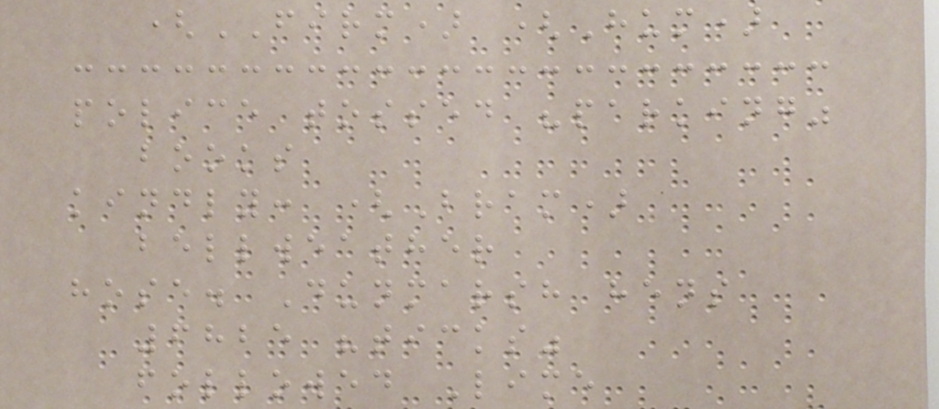(FIRM) (Hum)
police tossed "parking"
books
kindly: (Bram)
bellweather
hose. Dunmarsh hens
6825 "ticks"
followed Lime
